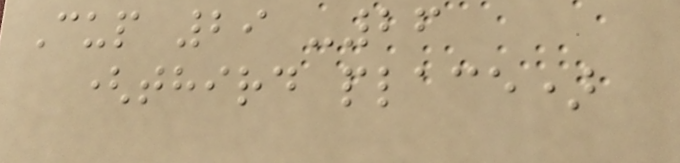Cup 29 -26
(third place)
